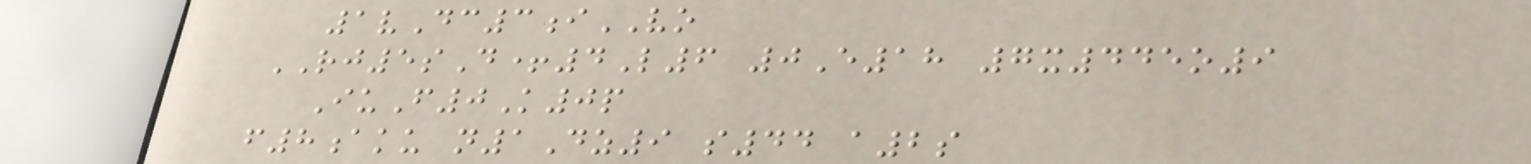1vDc3iVO
RJ5sD+4L6 0E18 7x445o9
IuF0K0p
f8aku n1Dz9 s44 a2s
